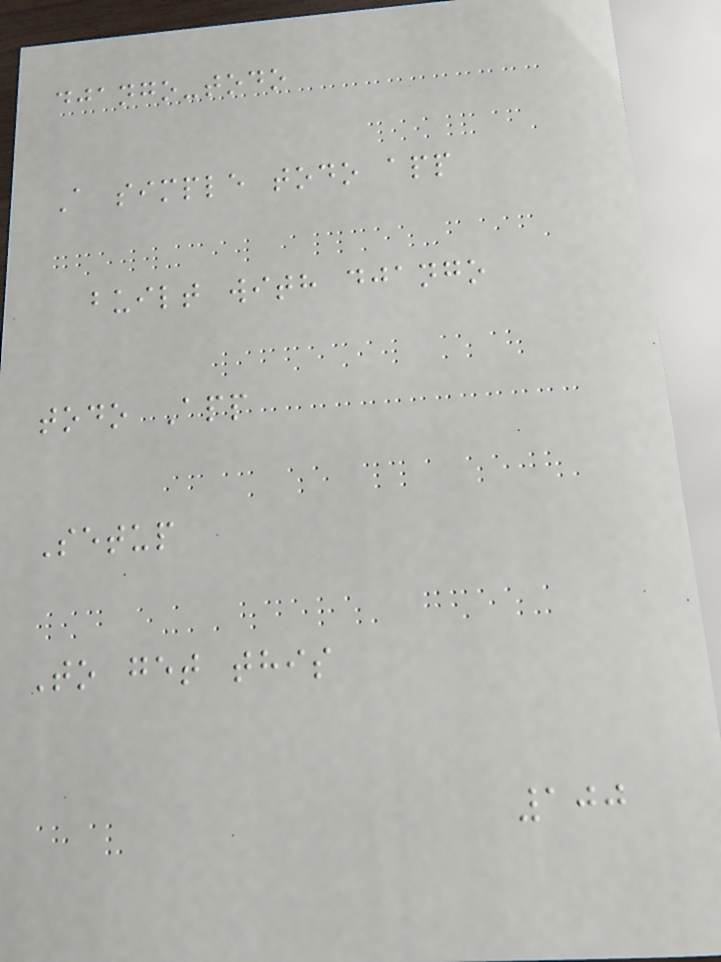django-todo
A simple todo app
built with django
todo App
Setup
To get this
100
